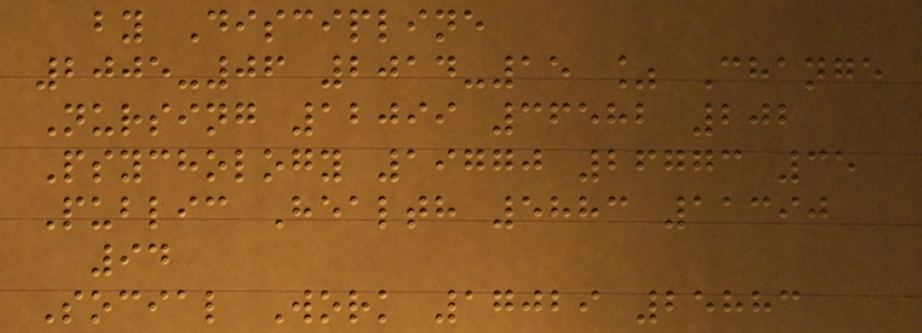by Discipline
2005-06 2014-15 % Change
Nursing 12099 36582 202
Psychology 19770 26773 35
Public Health 5883 11390
94
Social Work 17029 25883
